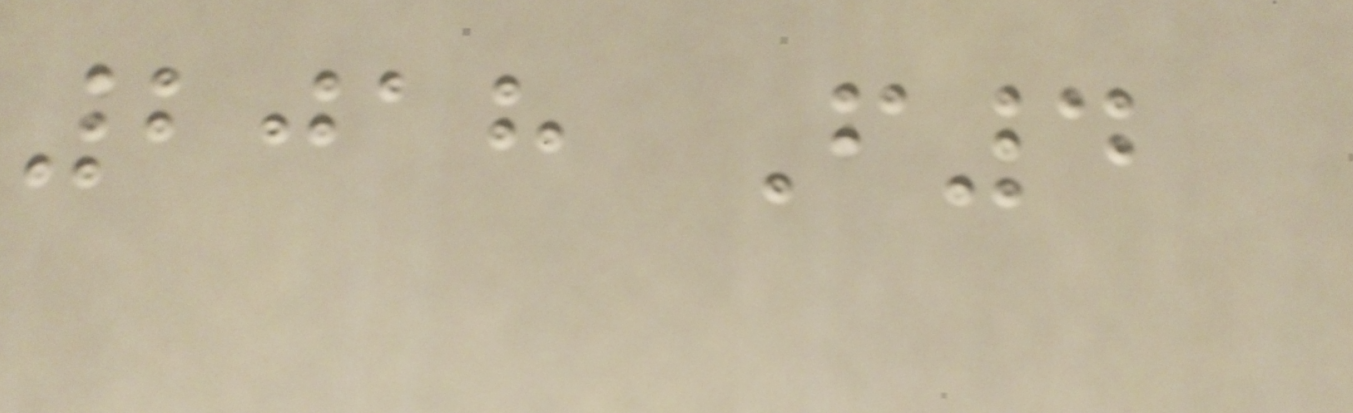2018 F4
